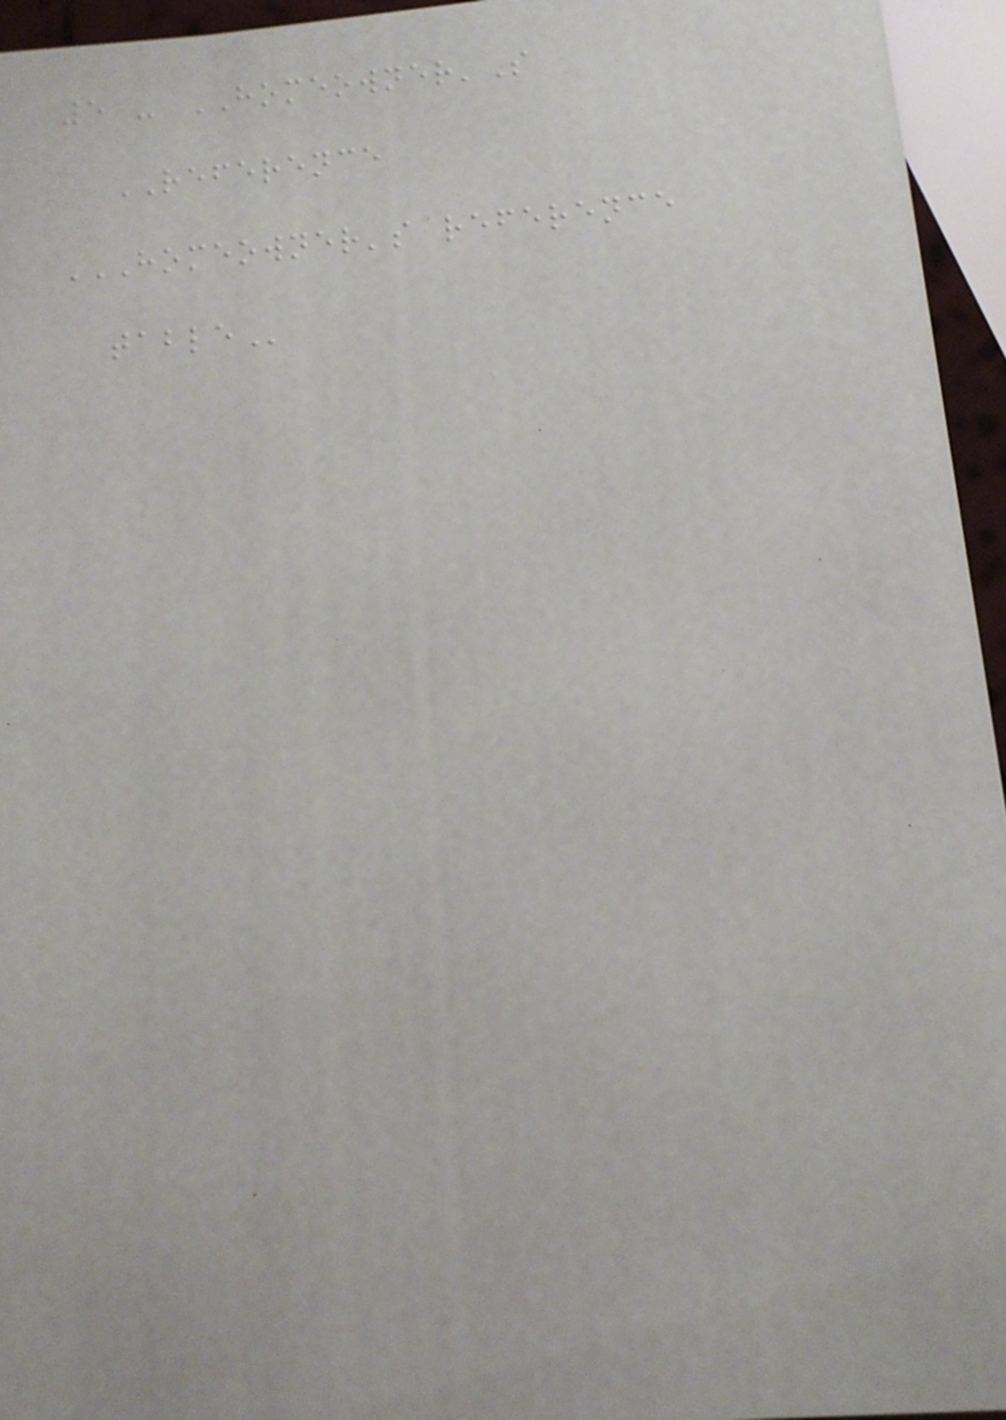5 - HOMEOWNER'S
REFERENCE
HOMEOWNER'S REFERENCE
TABLE
